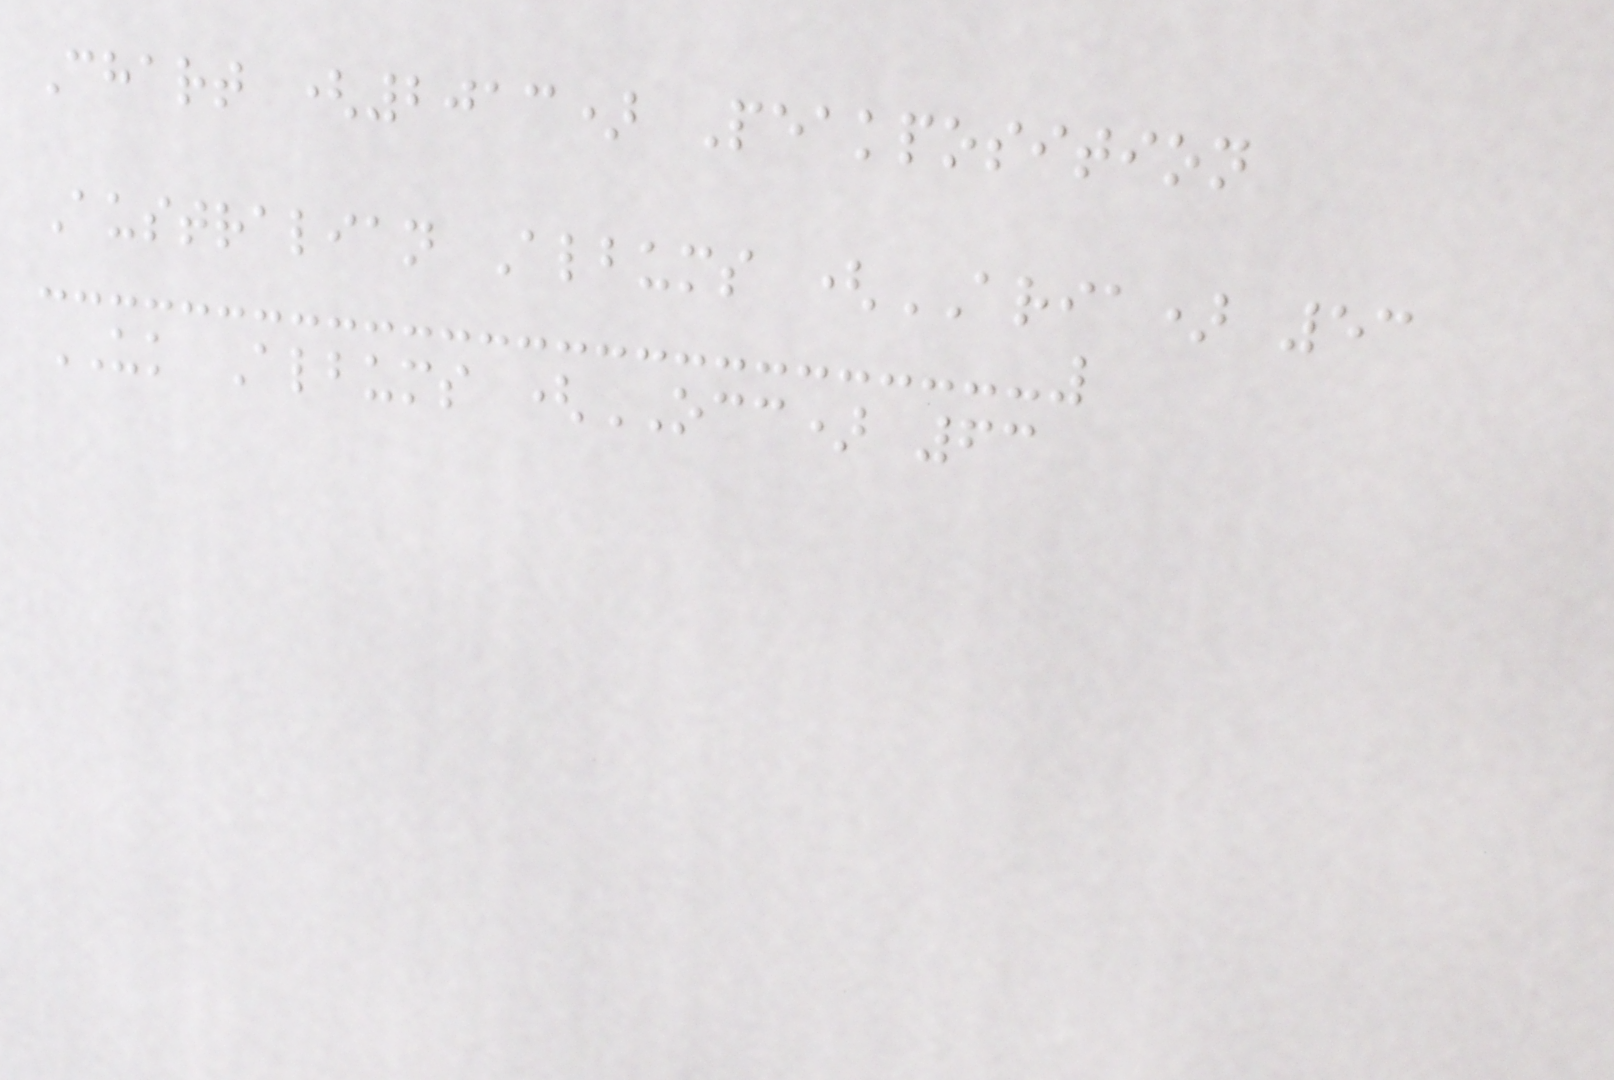Chart (2013) Peakposition
Australian Albums (ARIA) 53
UK Albums (OCC) 63
